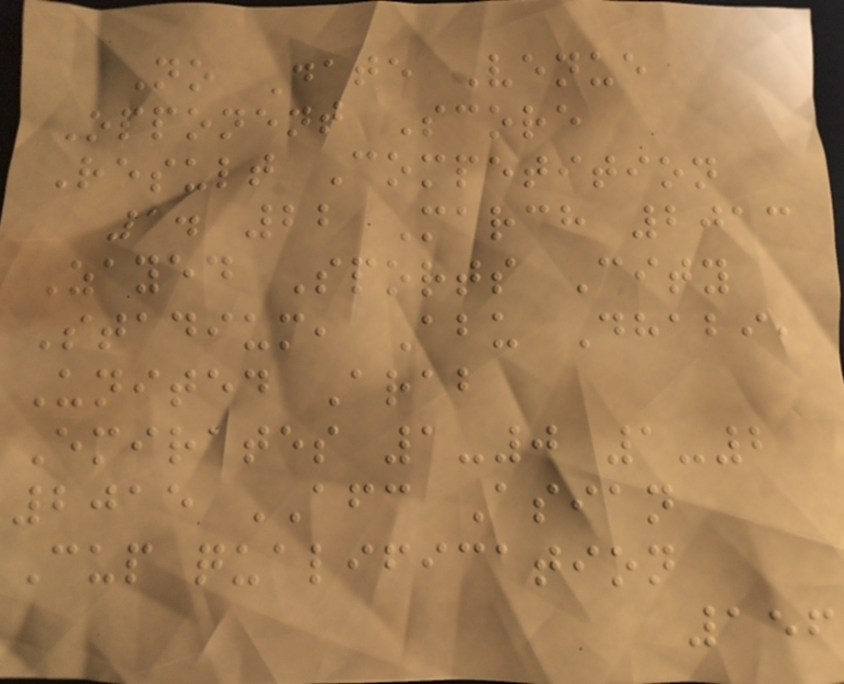No Date Venue
Opponent Score
Result Competition
1. 22 March 2013
Zayed Sports City
Stadium, Abu Dhabi,
United Arab
Emirates 1-0 1-2
2015 AFC Asian
Cup qualification
156
